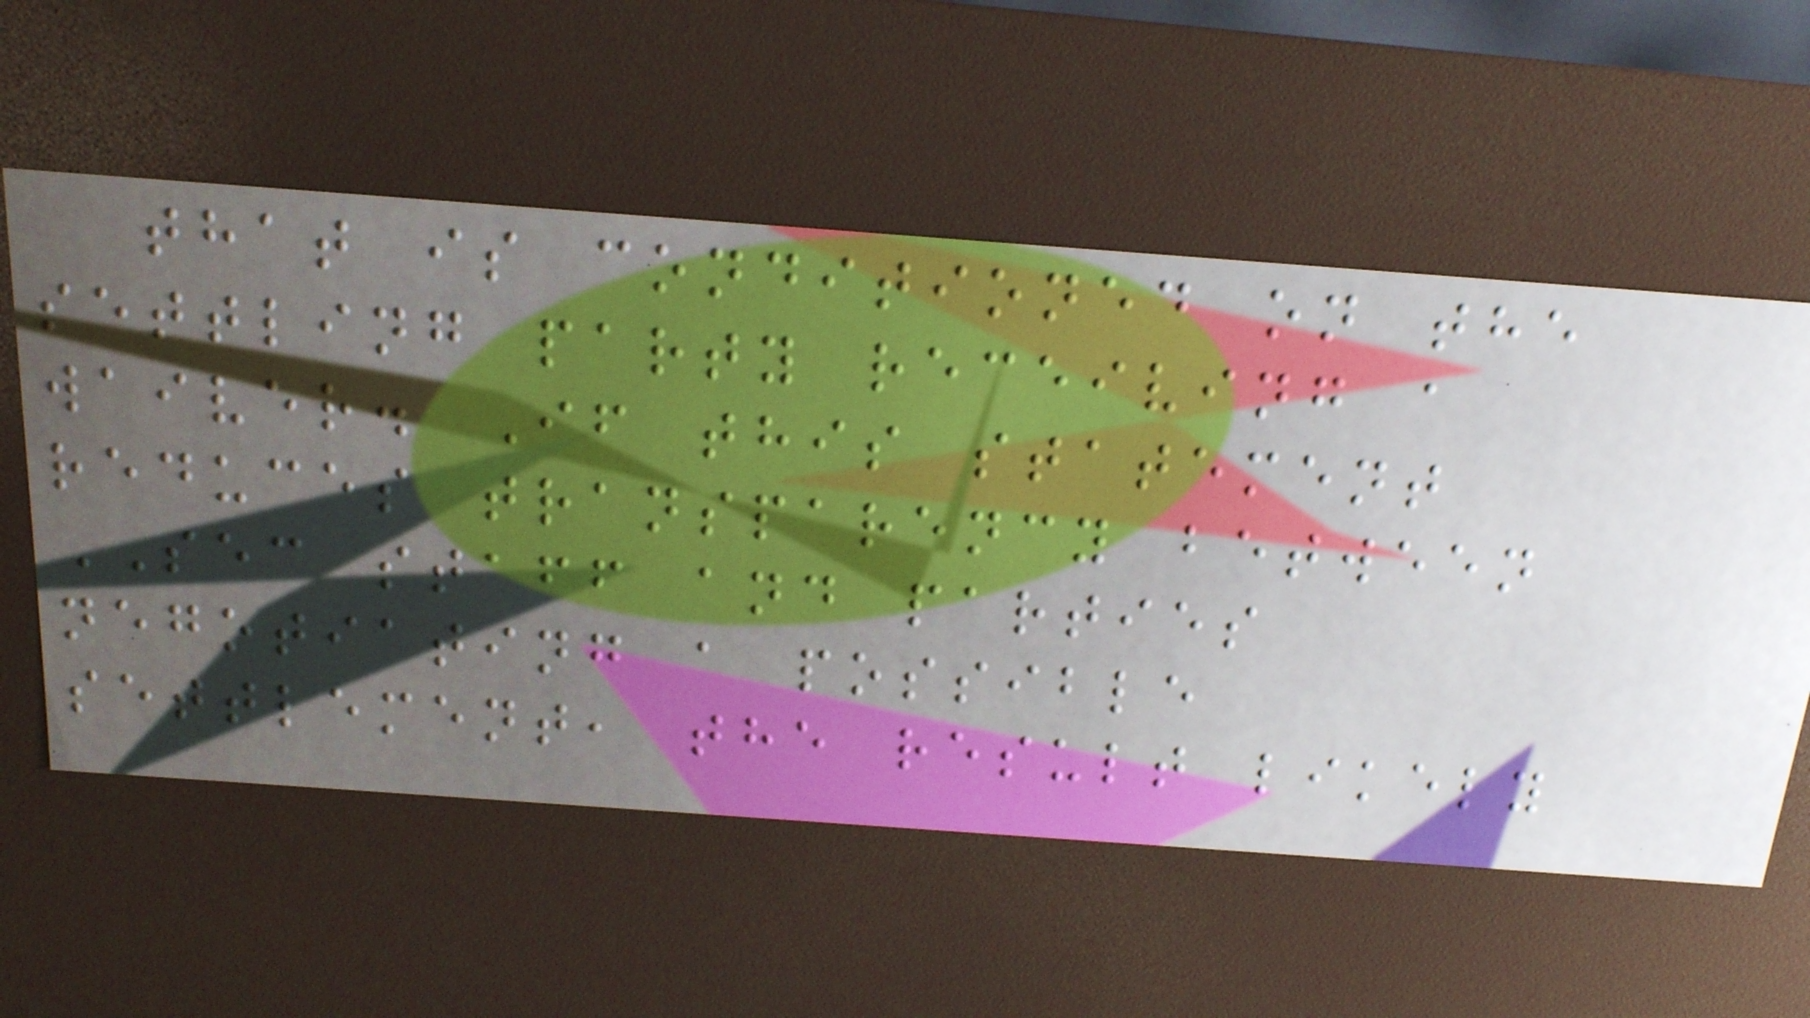that is conditioned on the
settling party receiving a
waiver. If this statement
reduces transparency between
SEC staff and parties
negotiating a possible
settlement, the result likely
